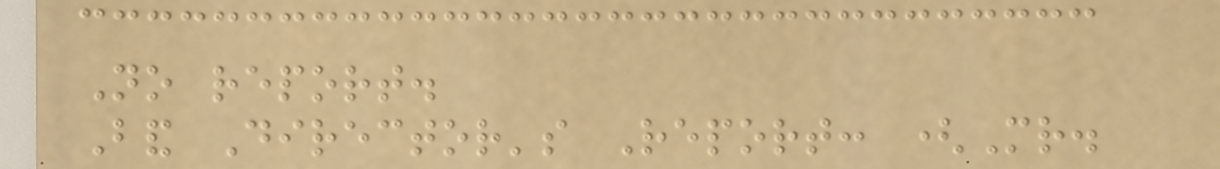No report.
Band Director's Report: (Mr.
